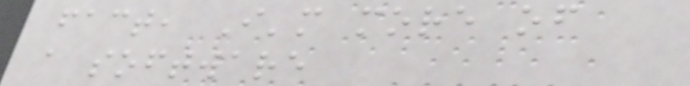fact, I'm more of
a software
